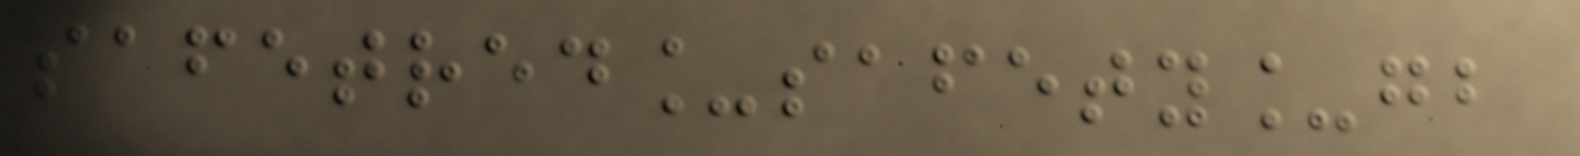safetred_safety_gb
